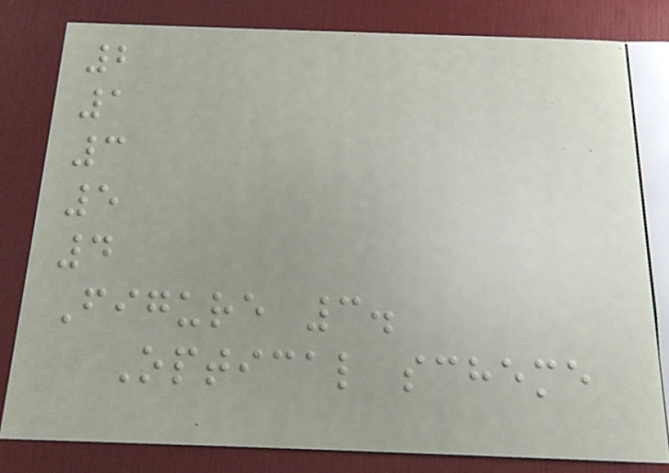2
1
3
5
4
Figure 3.
Optical scheme
